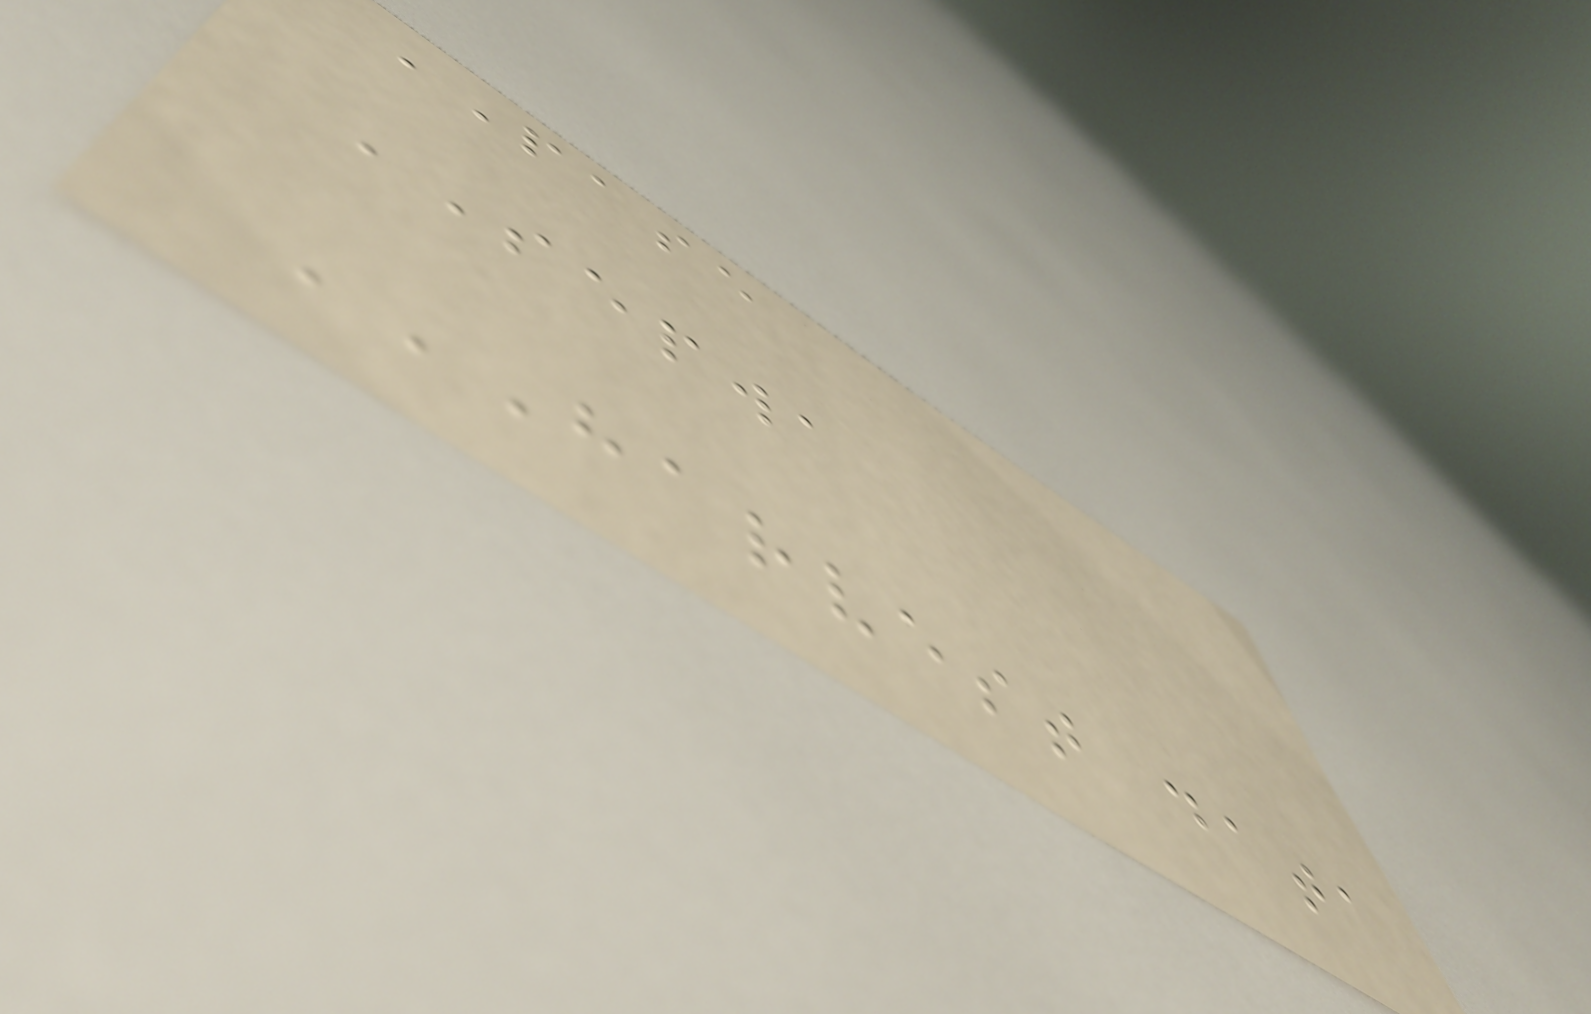PASE
SEPWA
HARVEST DATA
